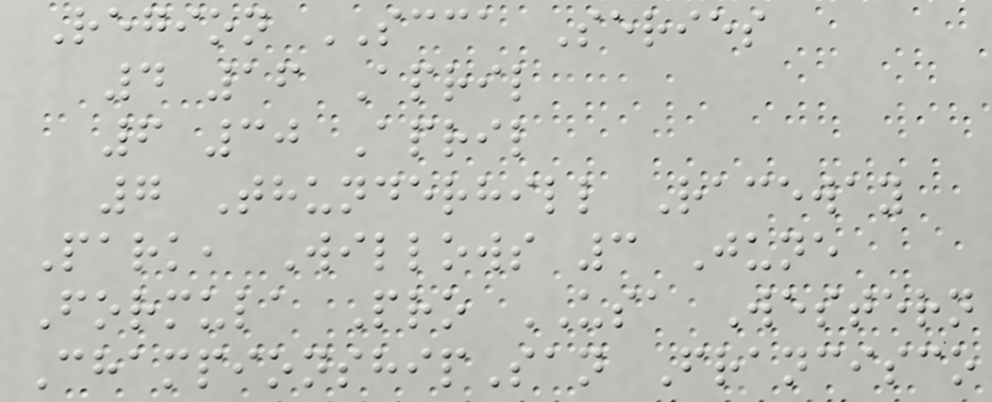Region SCCA Series
4 16 April
6 30 April
7 Thunderhill Raceway
Park, Willows 3 June
Formula Pro USA Western
ChampionshipSan Francisco
